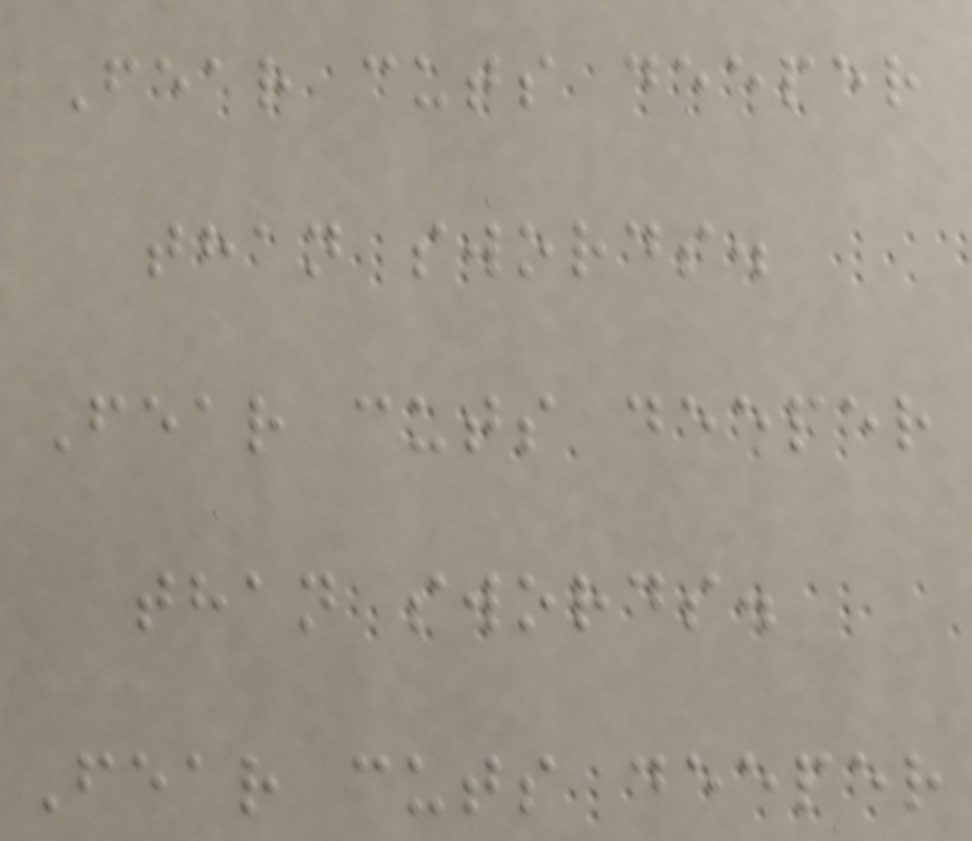Fear cuts deeper
than swords.
Fear cuts deeper
than swords.
Fear cuts deeper
